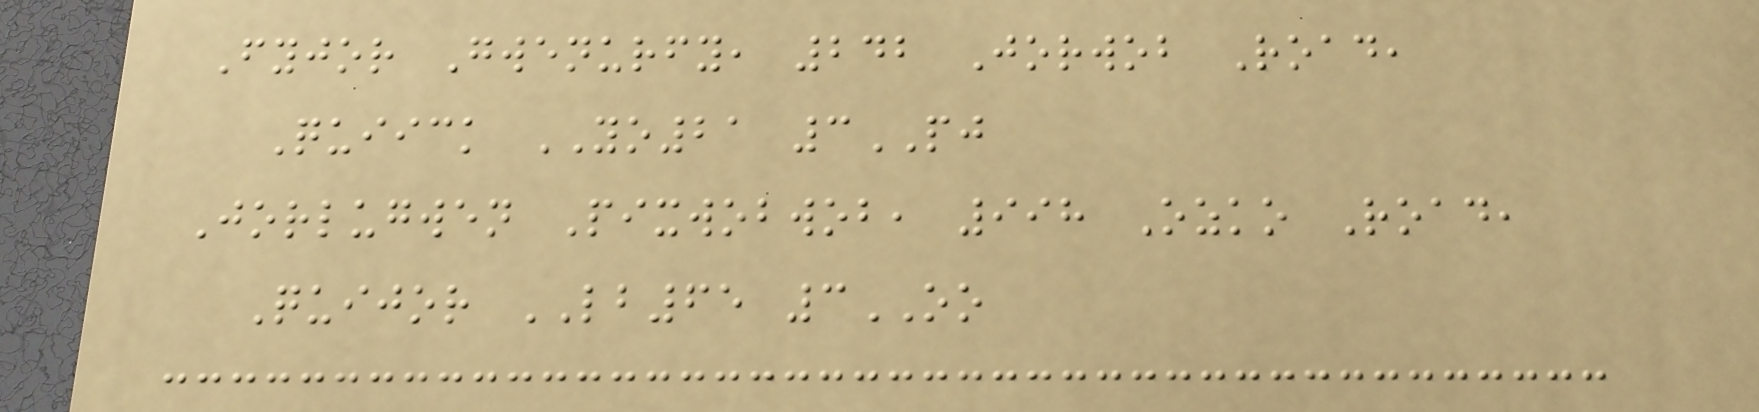Fyjor Gwenurfy, 242 Jorwob Road,
Quiick YO21 3PJ
Jorlugwen Pixwobwob, 998 Ozko Road,
Quijor LB65 3OO
